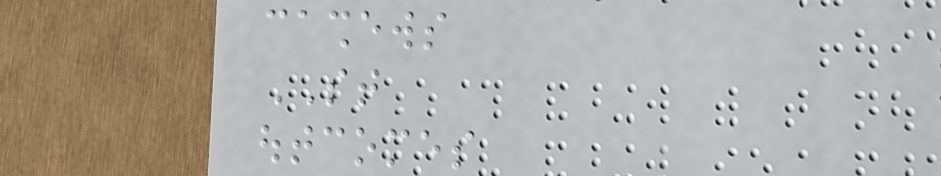cashews
ST
outcomes
